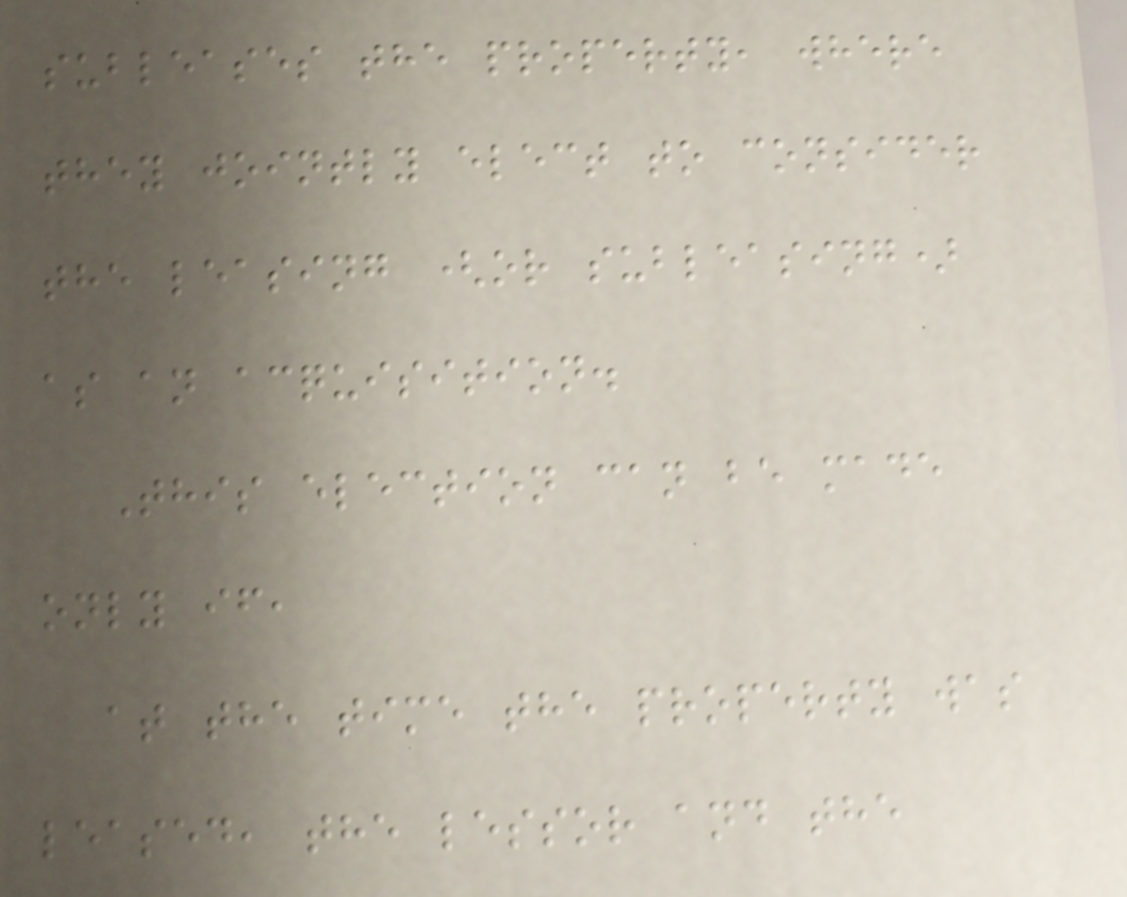subleases the property, where
they jointly elect to consider
the leasing (or subleasing)
as an acquisition.
This election can be made
only if,
at the time the property was
leased, the lessor and the
